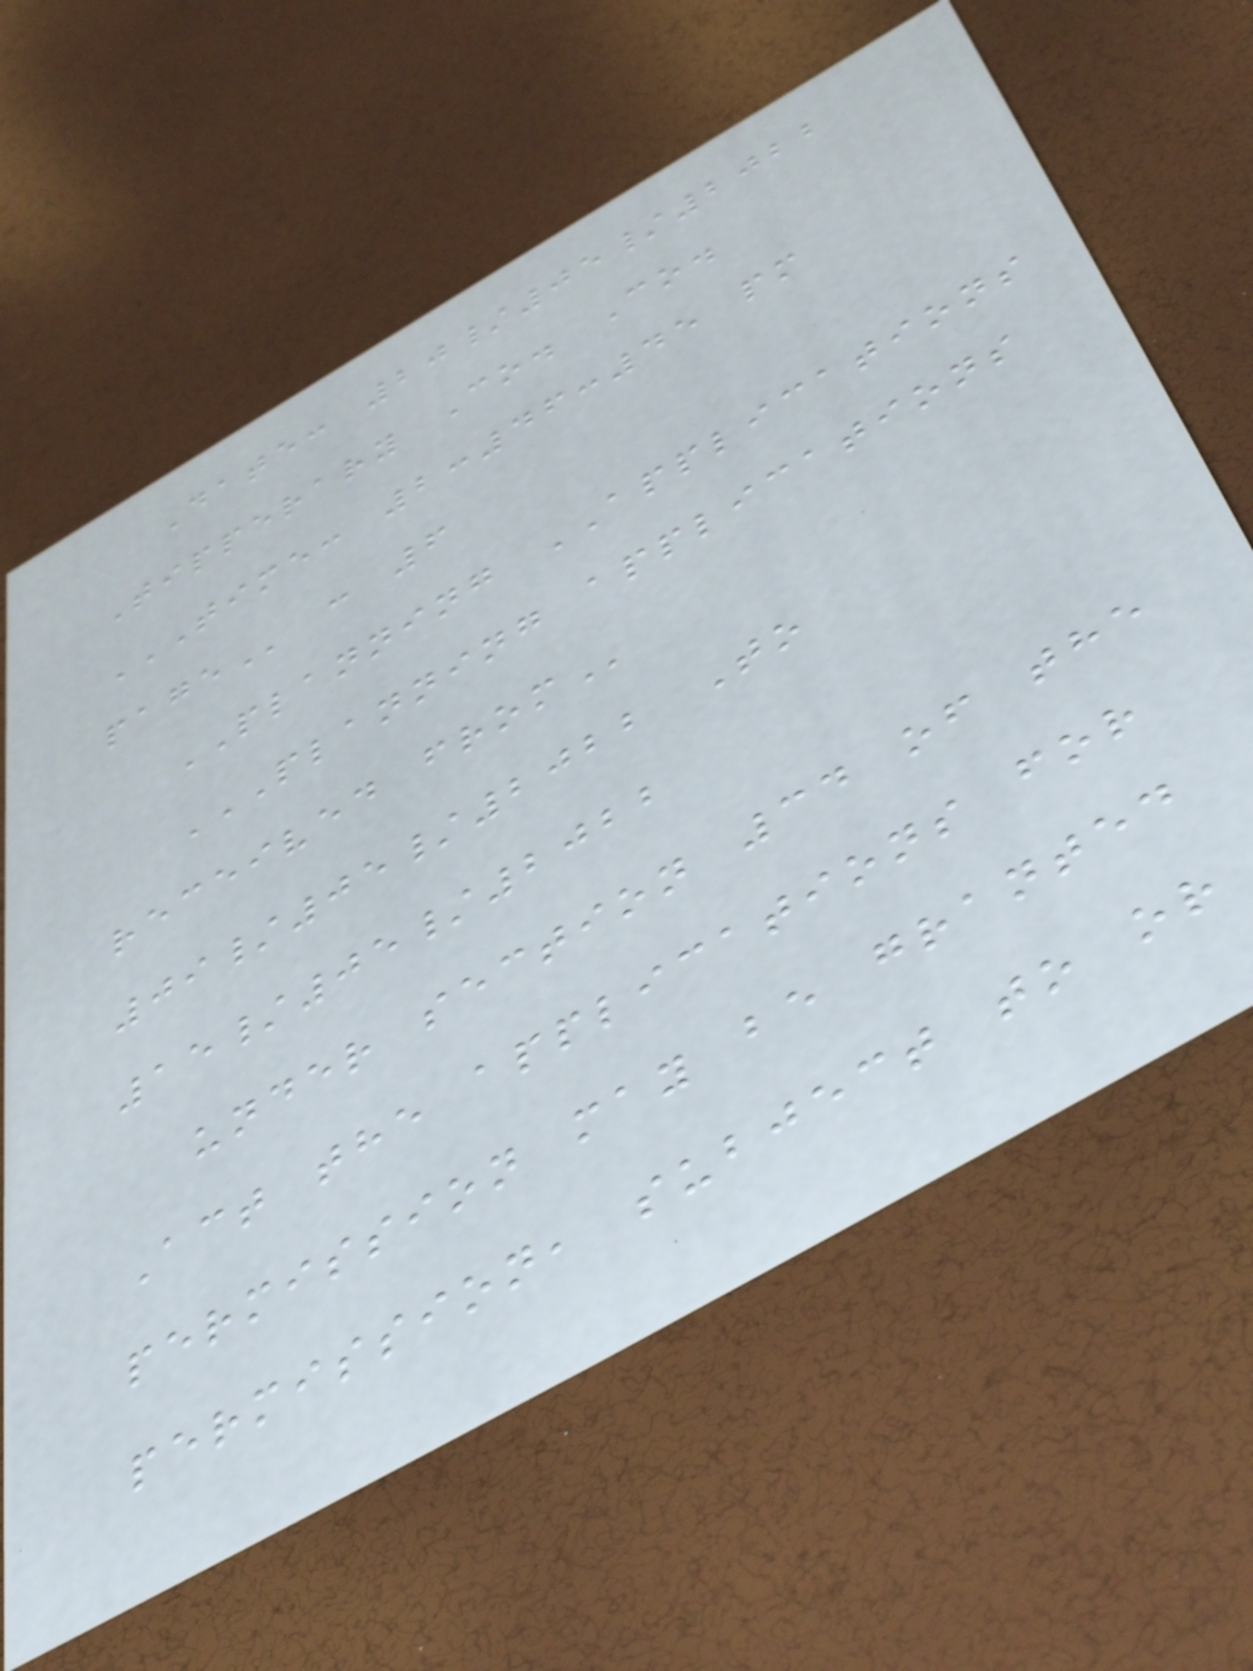Date: 20/05/2022
Tipperary Co. Co.
TIME: 2:46:45 PM
PAGE : 6
PLANNING APPLICATIONS
PLANNING APPLICATIONS
RECEIVED FROM
09/05/2022 To
15/05/2022
under section 34 of the
Act the applications for
permission may be granted
permission, subject to or
